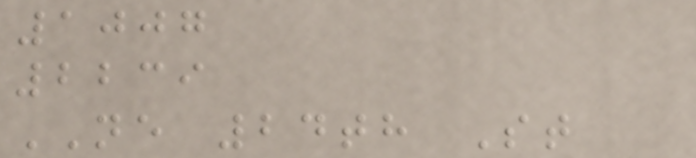1007
2239
NE 24th St
